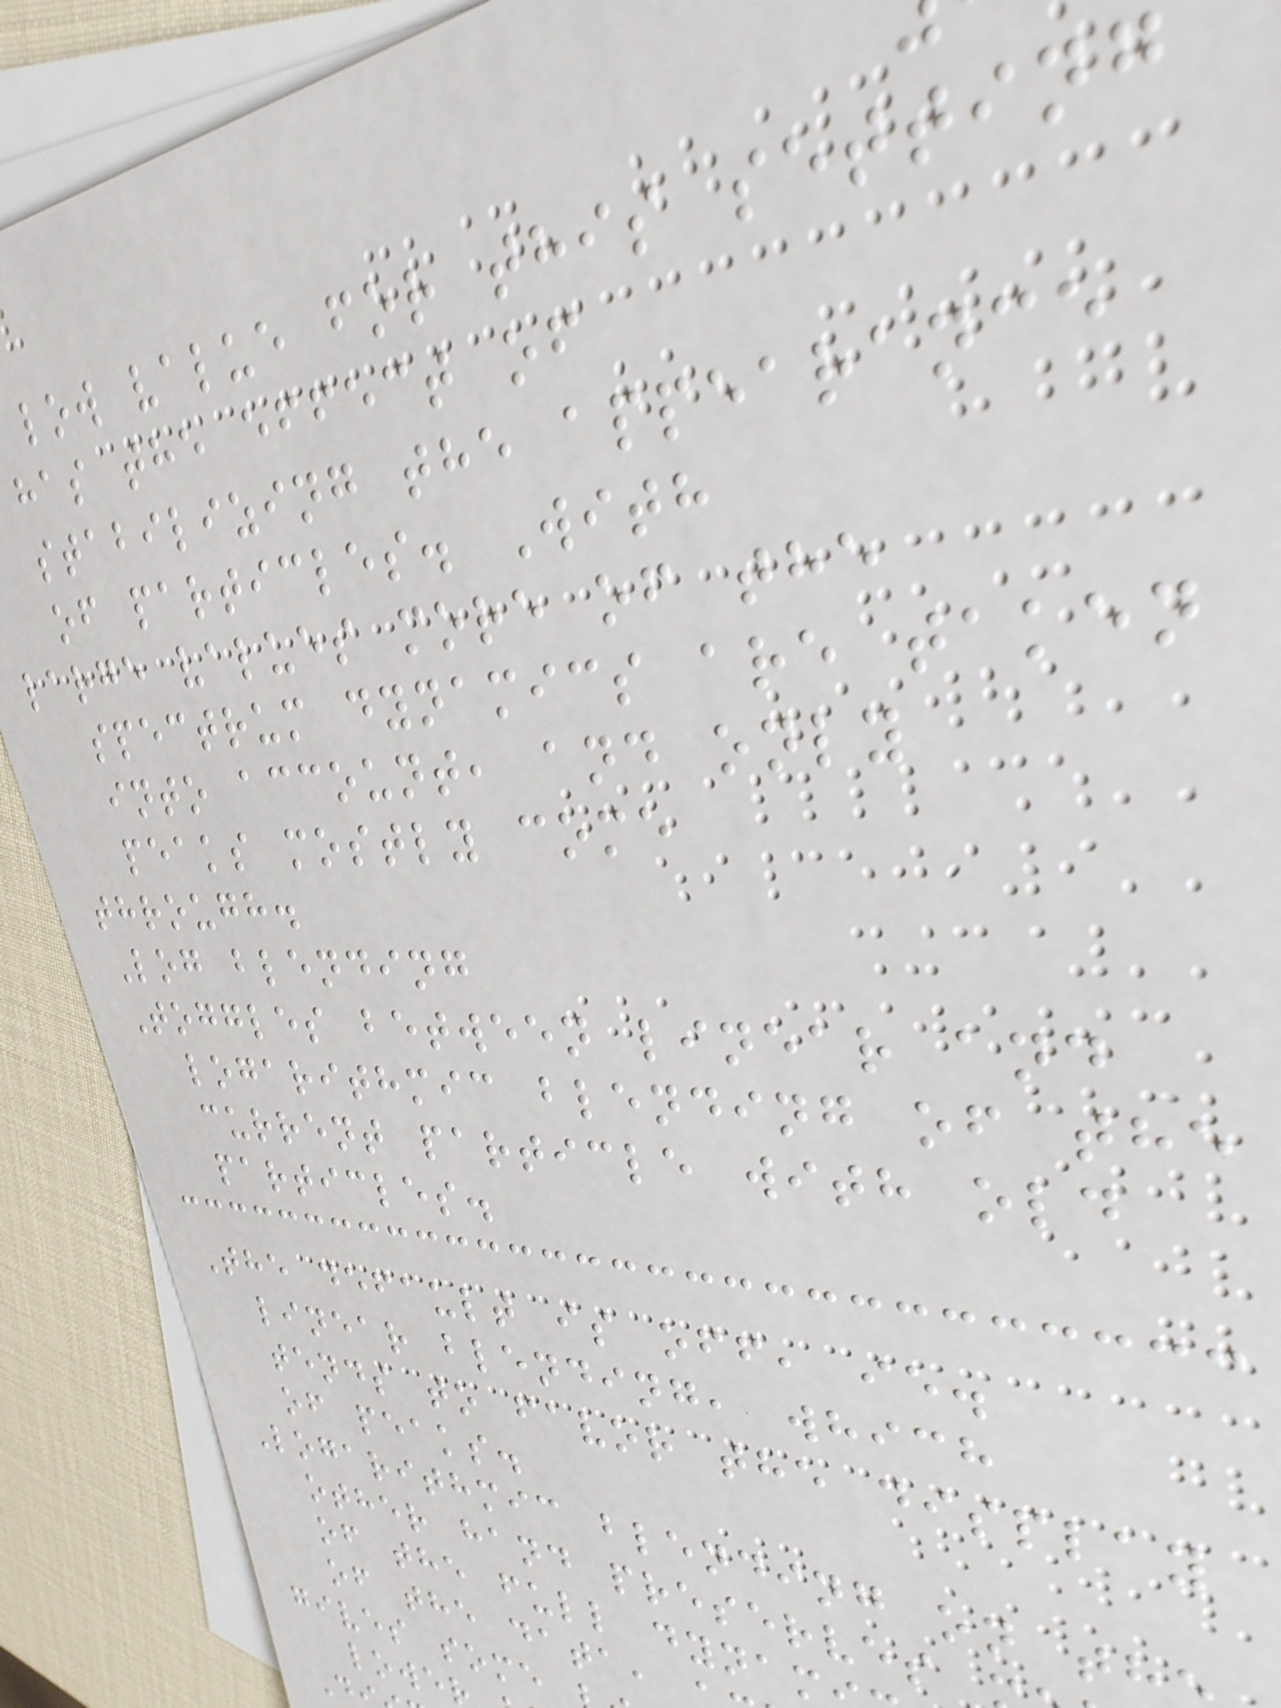low value for this setting
has the effect of
stabilizing the appearance
of particles. With
large values more of the
spectrum dynamics are taken
into account, and only
peaks mostly come
through.
Log blending
Toggles between linear and
logarithmic blending of the
current particle with old
particles.
The default is off, ie.
linear blending, which
tends to favor the display
of peaks.
Logarithmic blending on th
other hand preserves
of the full dynam
of the data,
gives some
